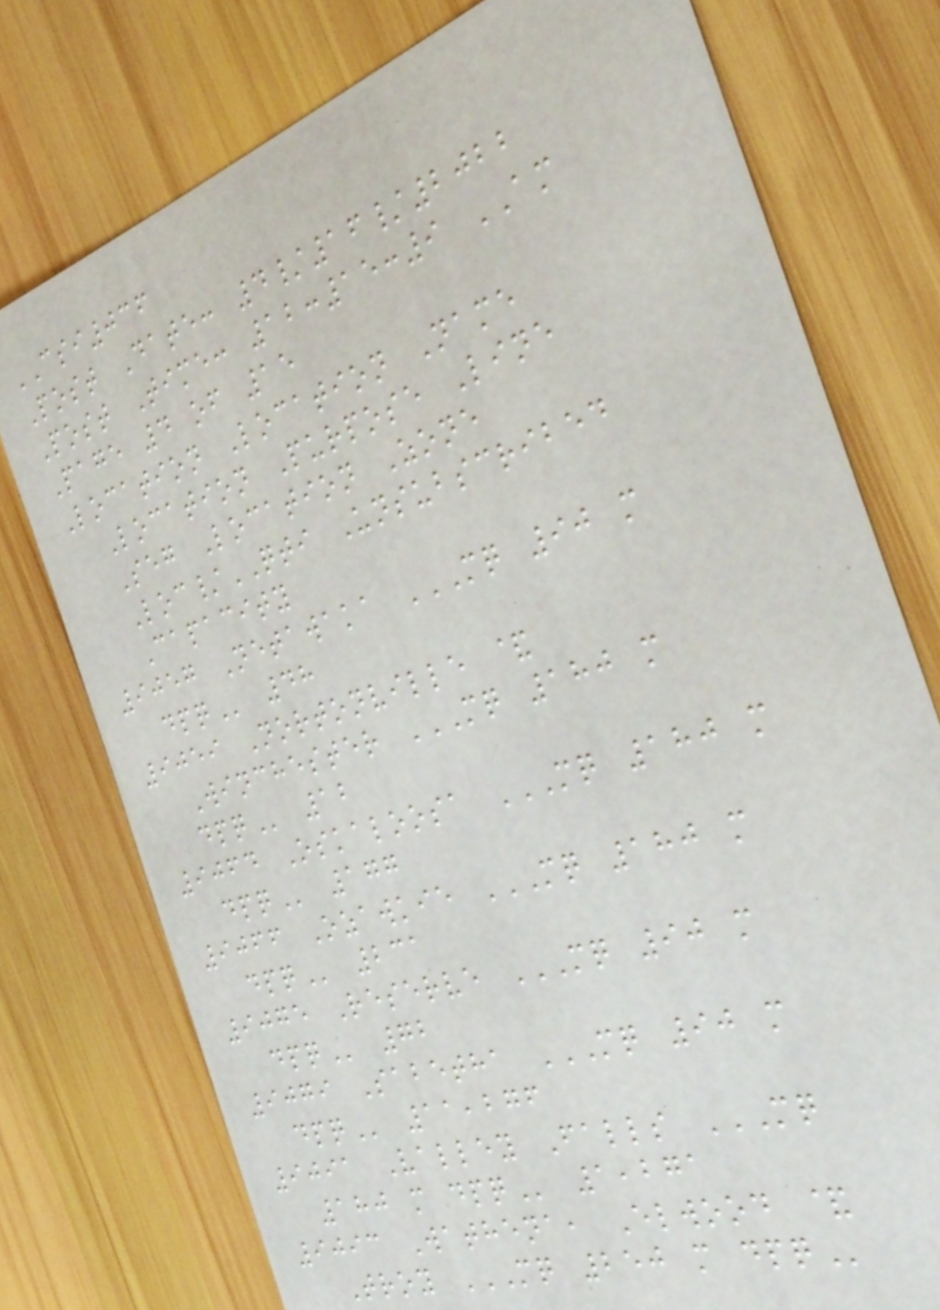CSI036
Post Date: 4/16/2022
Post Time: 12:15:9 AM
Page 4 of 15
Location Location Name
Location Purpose Line
Seg Location Zone
Loc/QTI Unsubscribed
Capacity
9057 Netawaka MQ 90 M
DPQ 48
9059 Nortonville &
Winchester MQ 180 M
DPQ 12
9064 Oskaloosa MQ 180 M
DPQ 177
9066 Ozawkie MQ 180 M
DPQ 231
9075 Reserve MQ 90 M
DPQ 72
9079 Sabetha MQ 90 M
DPQ 11,276
9091 Valley Falls MQ
180 M DPQ 1,271
9093 Wathena, Elwood &
Troy MQ 250 M DPQ
